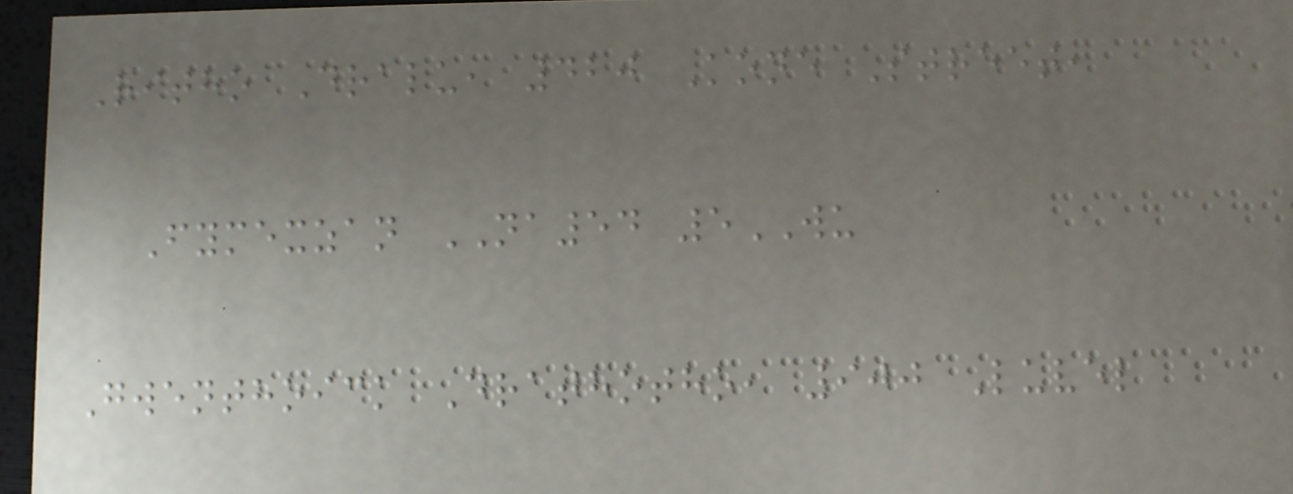Ritho Dralu, 420 Kone Street,
Fymexzan NA54 5WU
Gwenthoick Drathotho, 900 Luvel
